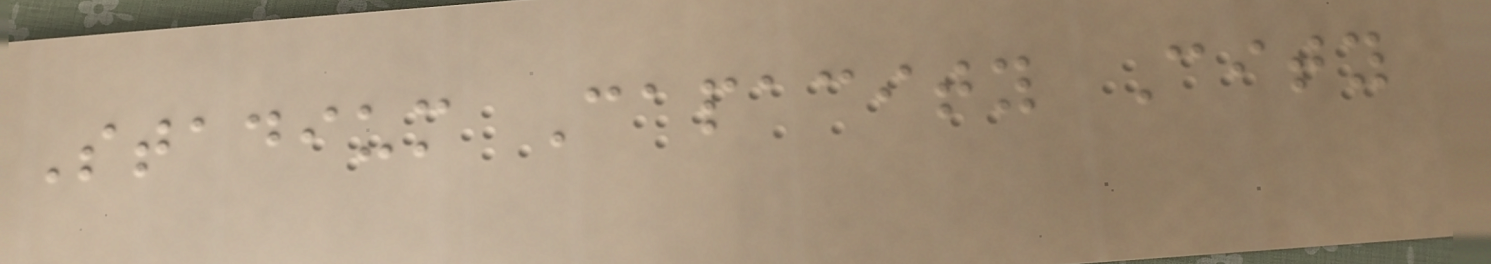Stadium Capacity City
